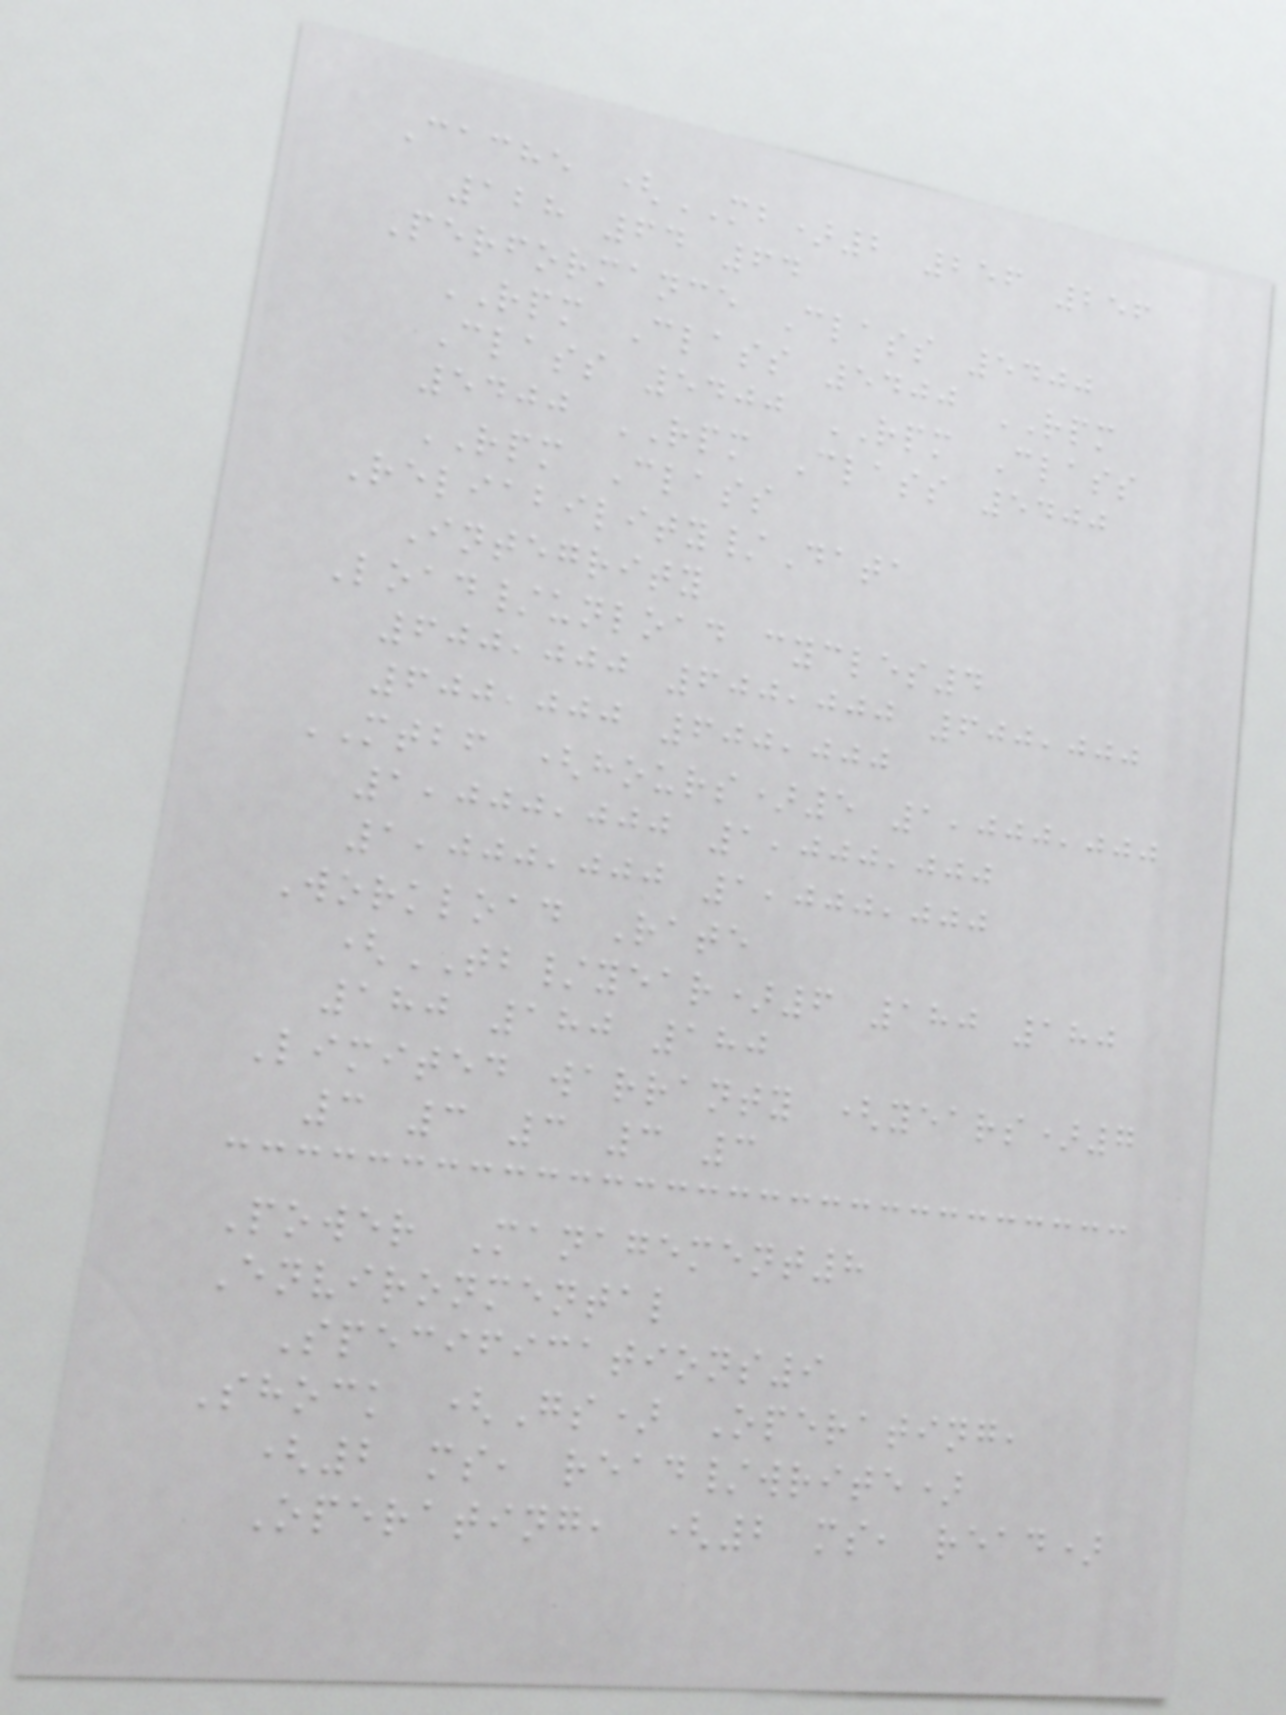Cache (MB)2 256 256
128 64 64
Performance Class 5400
RPM Class 5400 RPM
Class 5400 RPM Class
5400 RPM Class 5400
RPM Class
Reliability/Data
Integrity
Load/unload cycles4
600,000 600,000 600,000
600,000 600,000
MTBF (hours)5 1,000,000
1,000,000 1,000,000
1,000,000 1,000,000
Workload Rate
(TB/year)6 180 180
180 180 180
Limited warranty (years)7
3 3 3 3 3
Power Management8
Environmental
Specifications9
Shock (Gs) Operating,
(2 ms, read/write)
Operating, (2 ms, read)
